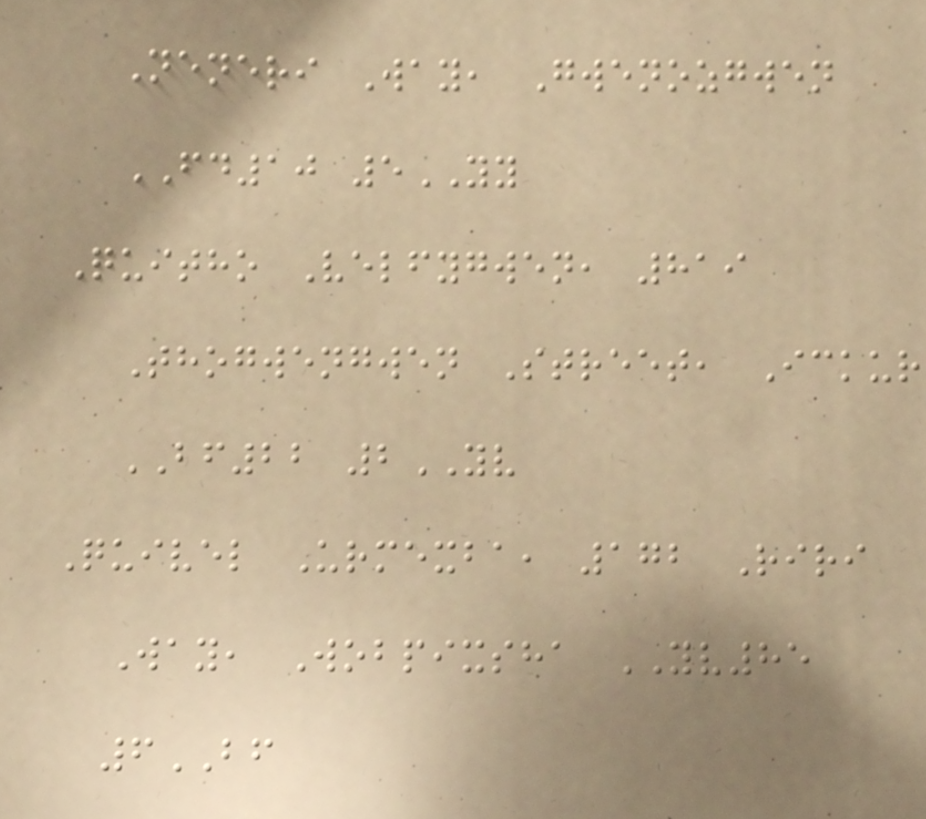Neneri Way, Gwenozgwen
FD10 5YY
Quitho Velfygwen, 819
Thogwengwen Street, Ickur
BF22 2YV
Quivel Urmexba, 172 Riri
Way, Wobpixsha YV85
6BF
